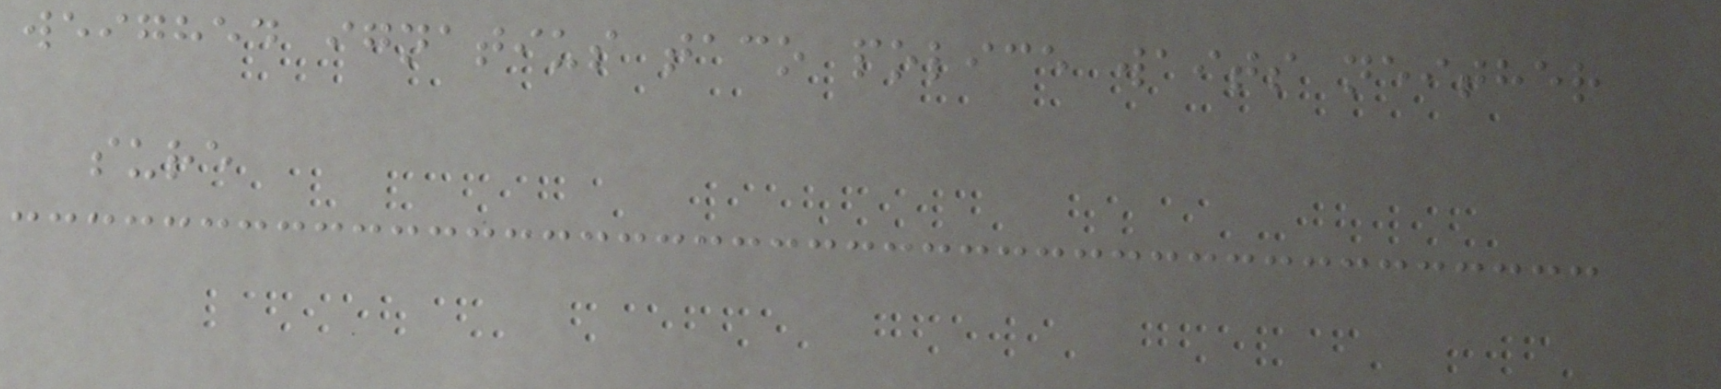weighed ignatius taco police waits neither
sure
